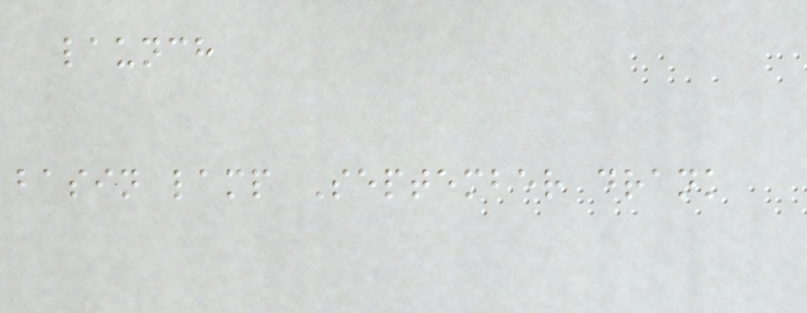launch
basin lamp September drank
